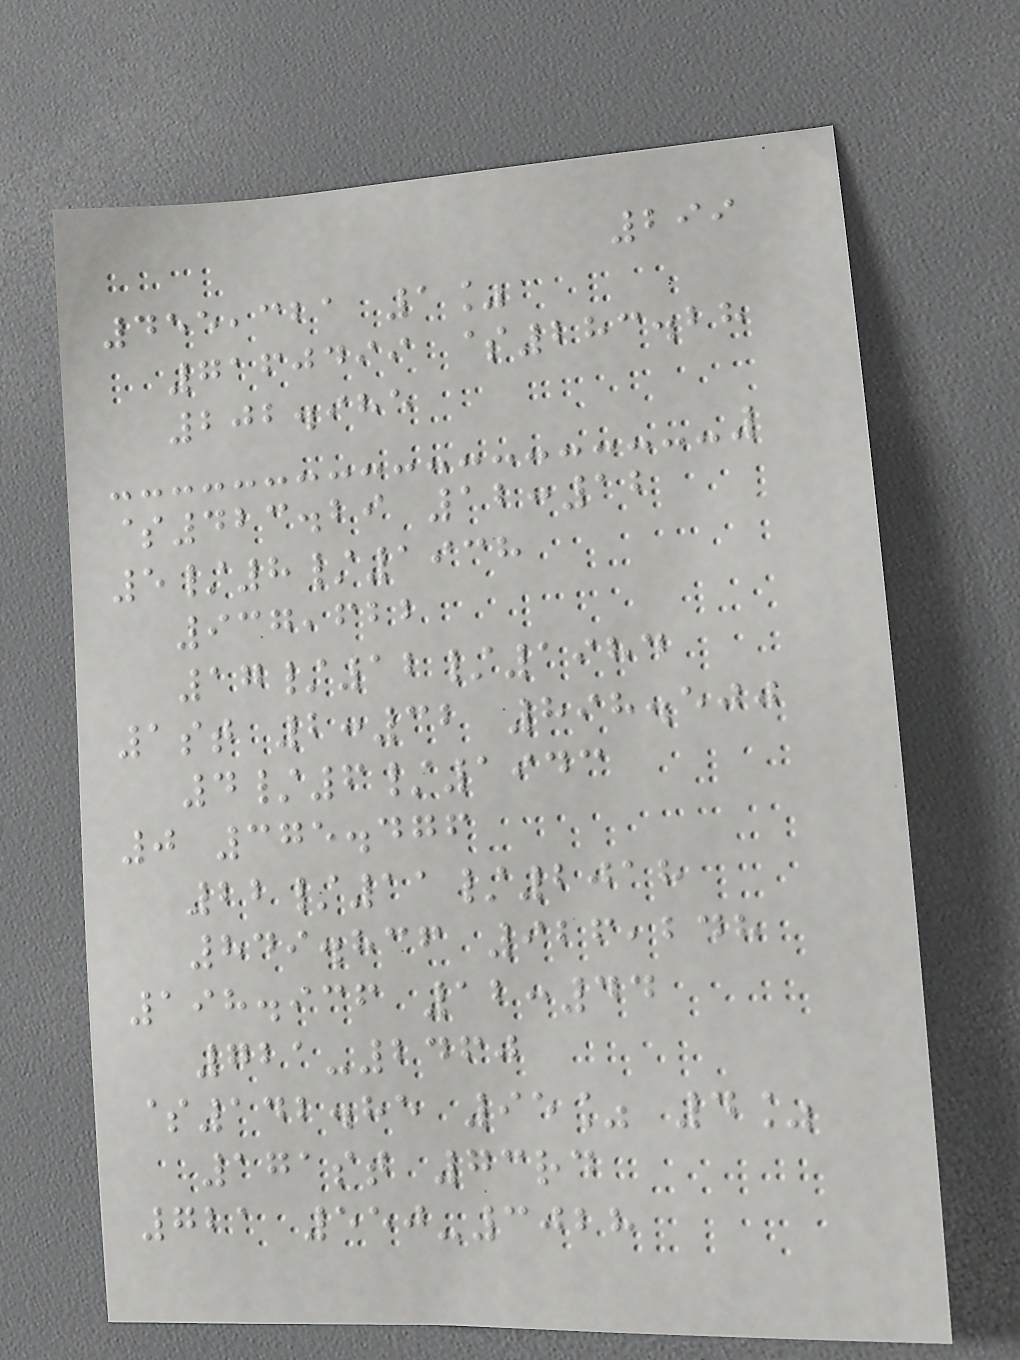299
455,321 1%
7160499 $283.28
202.985
$423.29 12:12
5/8/1938
937,622
17/12/1984
1st 2:32 898.500
4/6/1943
0 375.476
22/11/2018
849.836 926,248
198.936 12:44
721-2460
$142.85 95% 4%
171st 73rd
721 550-3028
